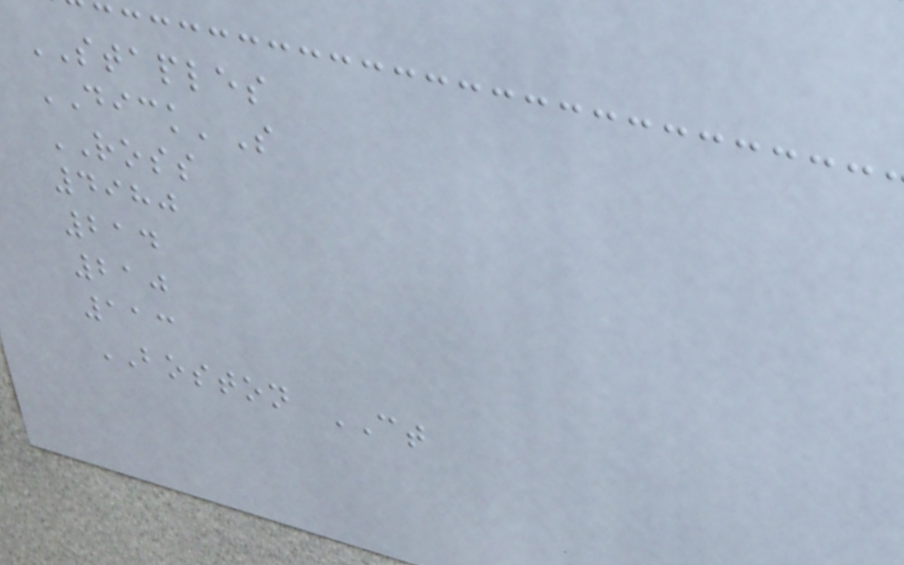STAPLES
DICK'S
ROSS
4980
214
210
113
BOSTON CT
